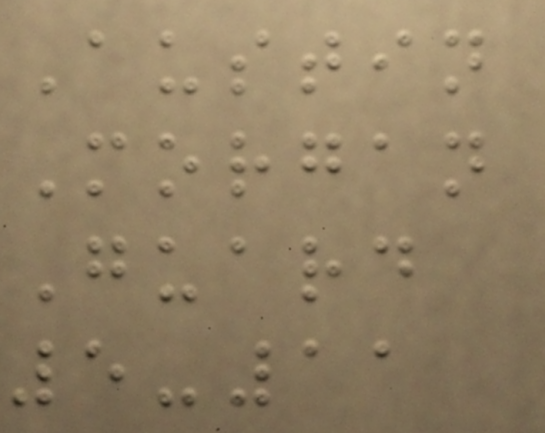Austin
Morgan
Guard
5-11
